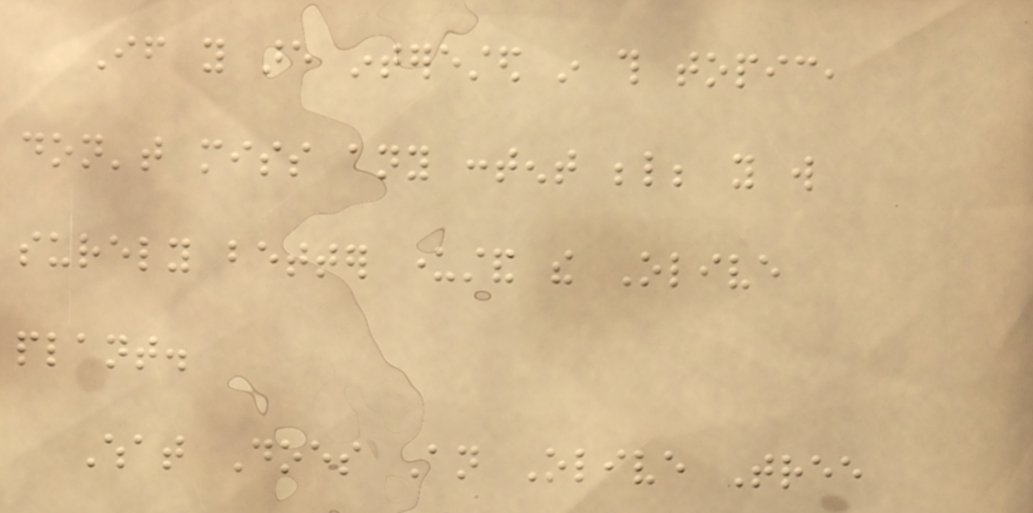If you are interested in this topic,
don't miss any content below; you will
surely better understand the Olive
plant.
What Does An Olive Tree
